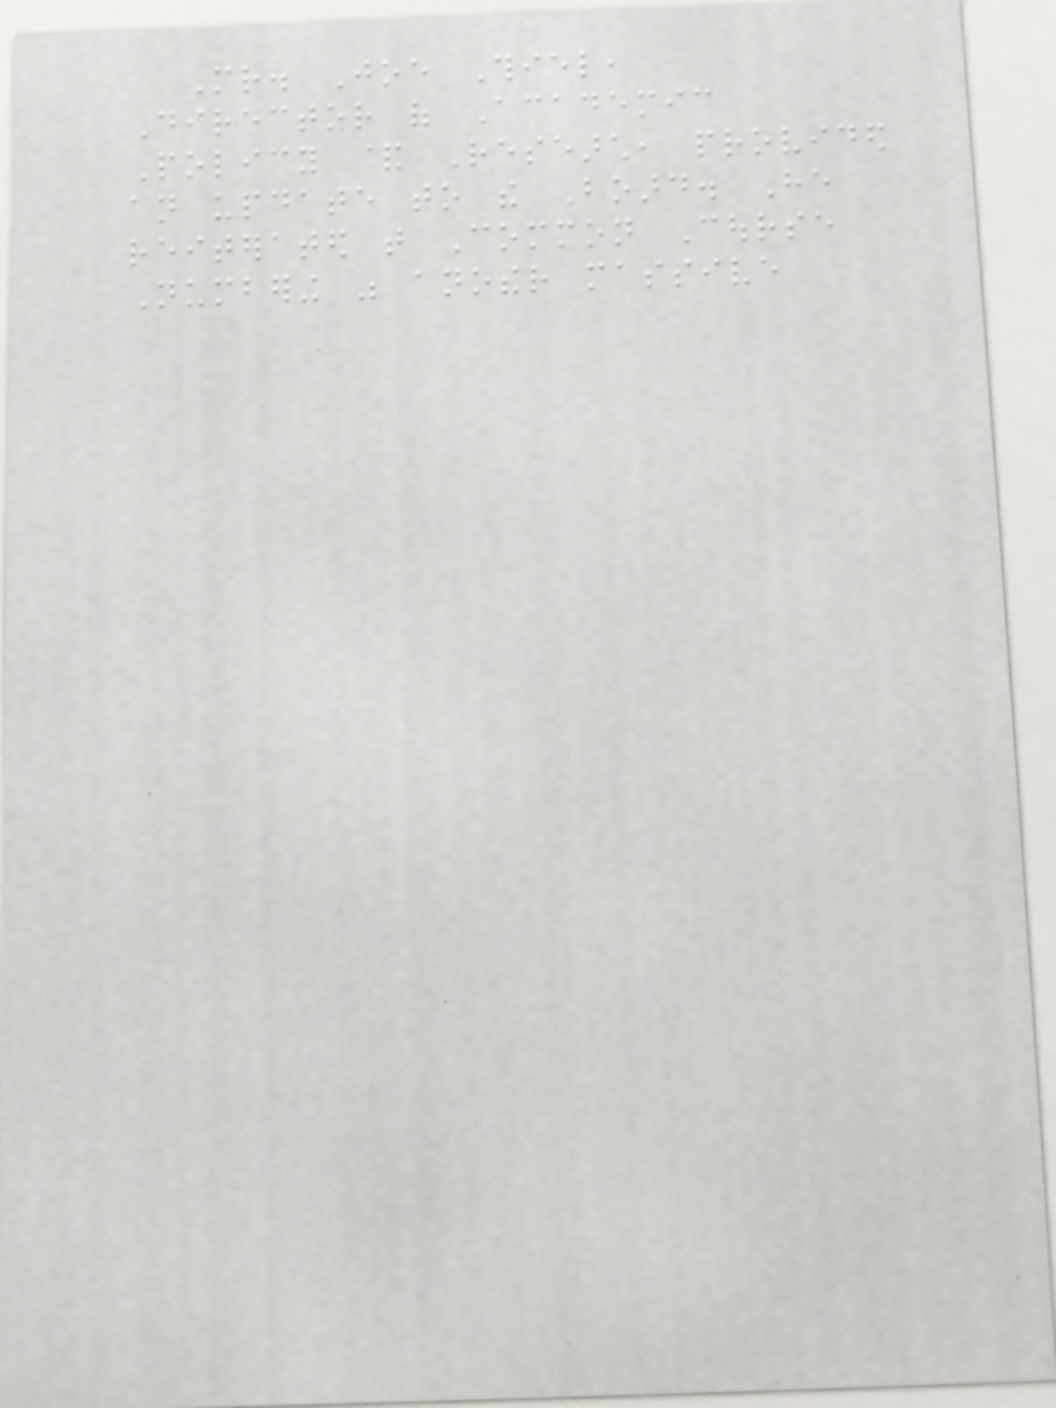Mr. Joe Thiel,
Director of Academic
Policy & Research, provided
an update to the Board. He
reiterated that Common Course
Numbering was another massive
